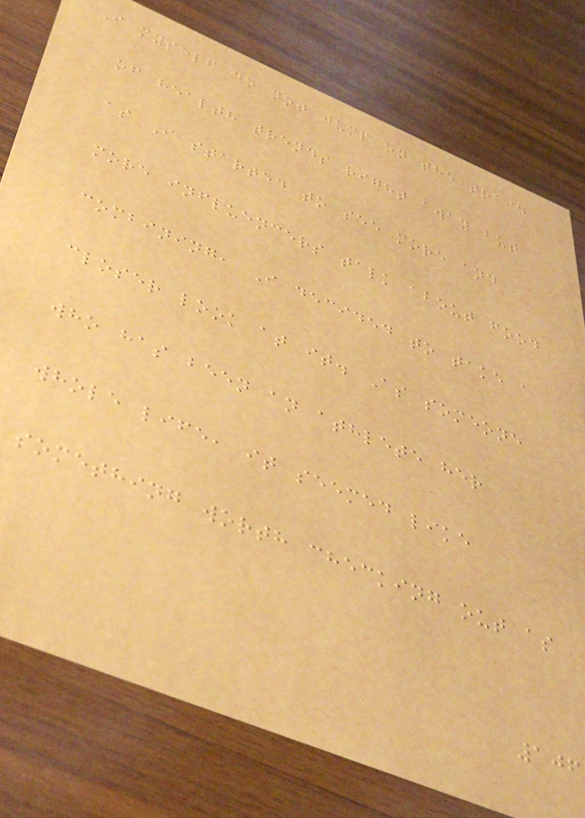I myself do not jump on the train
of health trends right away but
as I started to see more and
more influencers talk about food
combining, I decided to take a
closer look at it. As someone
who has been an athlete her
whole life, it seemed like
something worth checking out as
106
